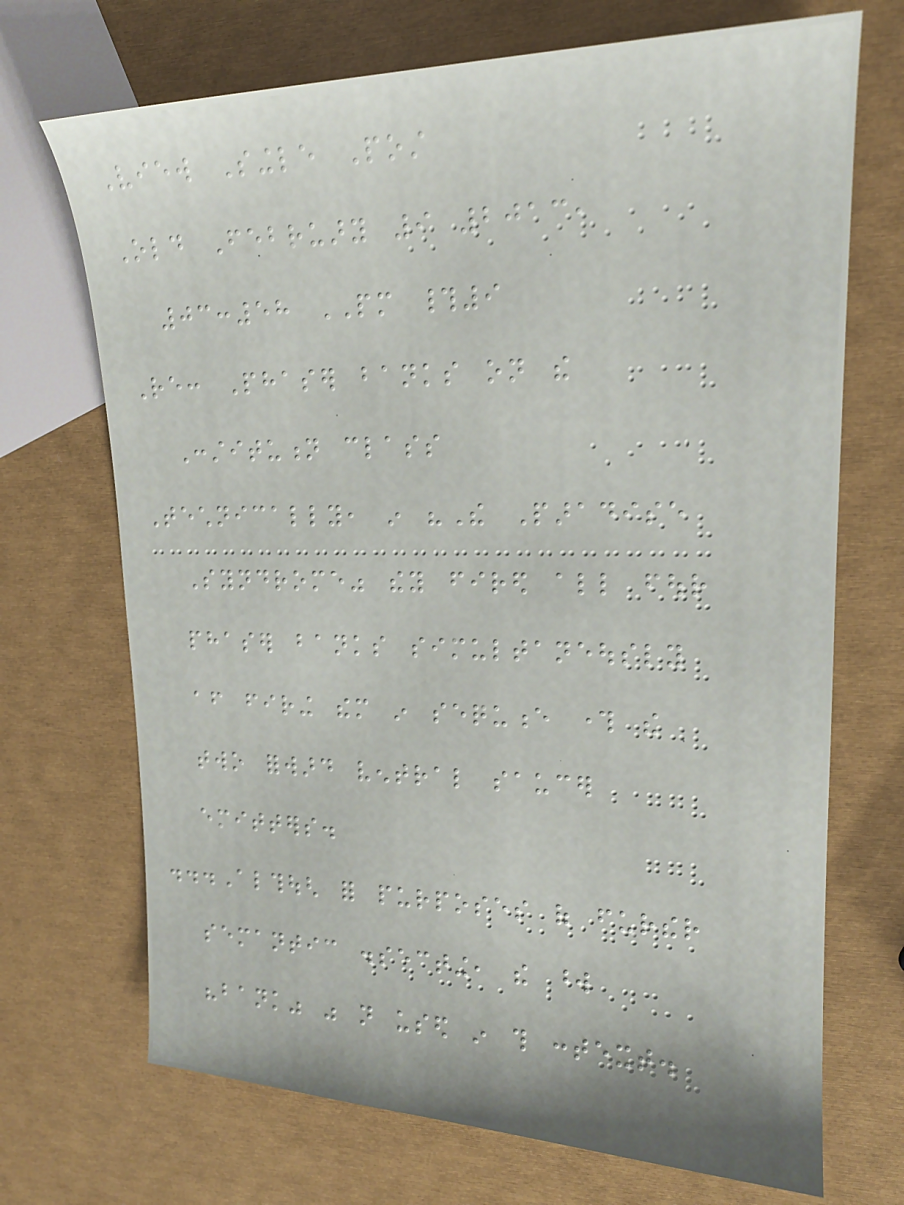View Single Post
Old February 9 2013,
03:58 PM #9
Re: Phaser banks on the
Constitution class
Technically, in "The Paradise
Syndrome" they fired all four
phaser banks simultaneously
after firing them in sequence through the
two forward ventral saucer
emitters.
...Although for purposes of further
semantic dissecting, the word
"bank" was not used in this context.
